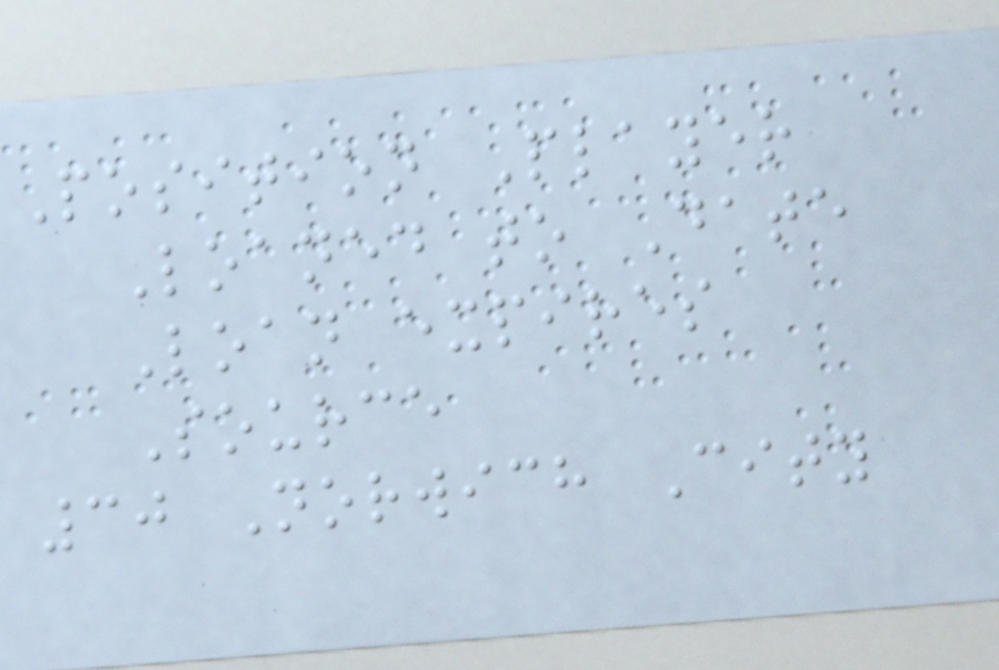Position Player
Loaned to Date
Loan expires
Source
30 Norwich City
